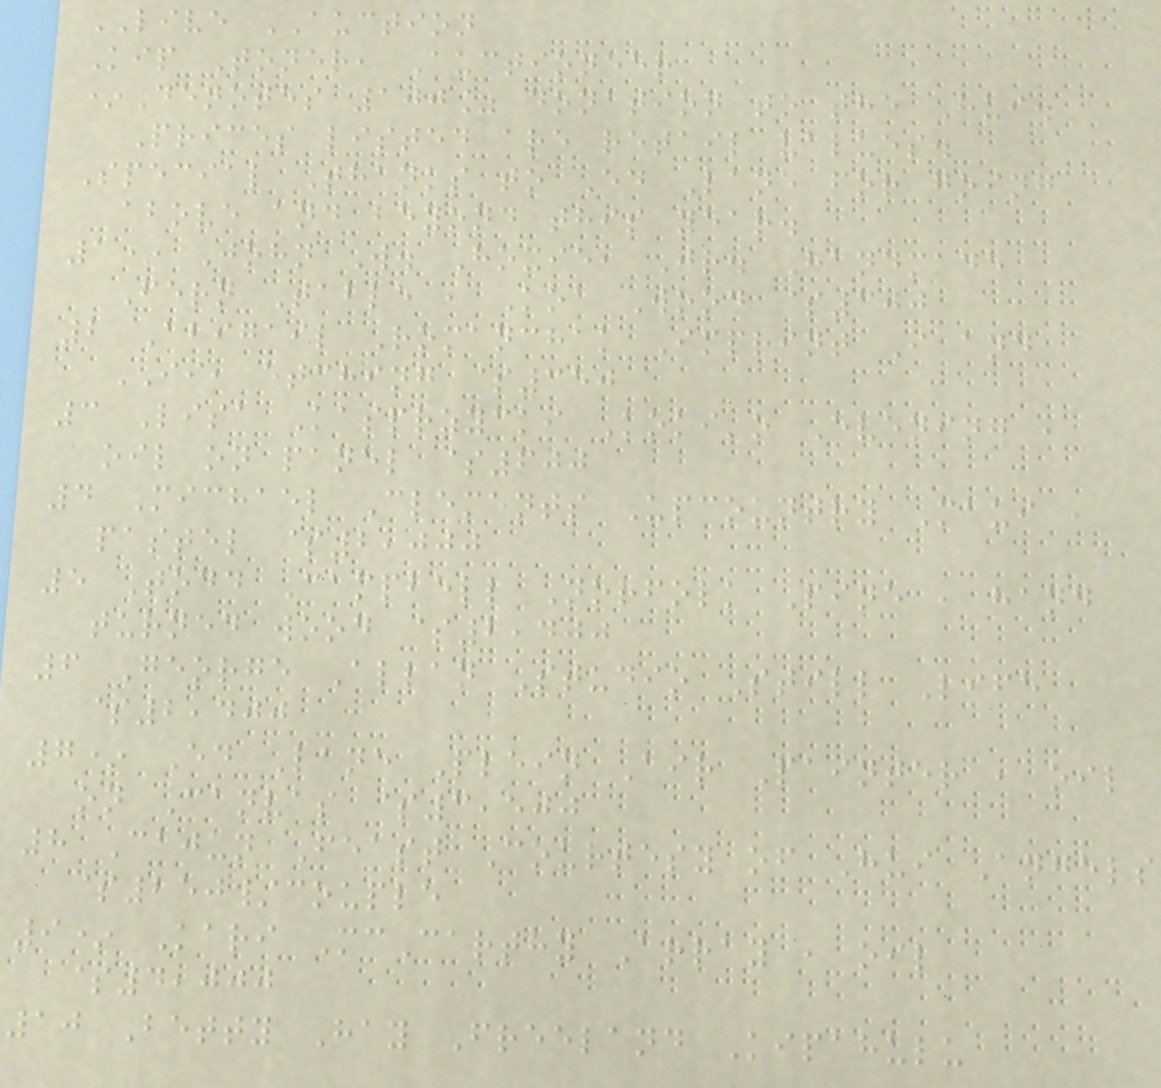LIVE AUCTION
Kip Toner, Auctioneer
*Denotes 100% donation to the Hui.
Prices listed are retail values.
Special Thanks to Ed Lane for going
above and beyond this year.
1* John W. Hoxie, Jr. Handmade
Fern Table , Koa Wood $300
2 Abigail Romanchak Imprint I and
II, etching $350
3 Lisa Kasprzycki Koki'o Evening ,
oil on panel $600
4 Michael Clements Upcountry Maui ,
pastel $2,000
5 Todd Campbell Norfolk Pine , hand
turned wood $2,400
6 George Allan Studio Still Life
$2,400
7* Ed Lane Plein Air Painter , oil
on Canvas $3,500
8 Cajun Feast Courtesy of Hui Angels
$250/couple
9* Kari McCarthy Array , oil
$4,000
10 Betty Hay Freeland Kipahulu
